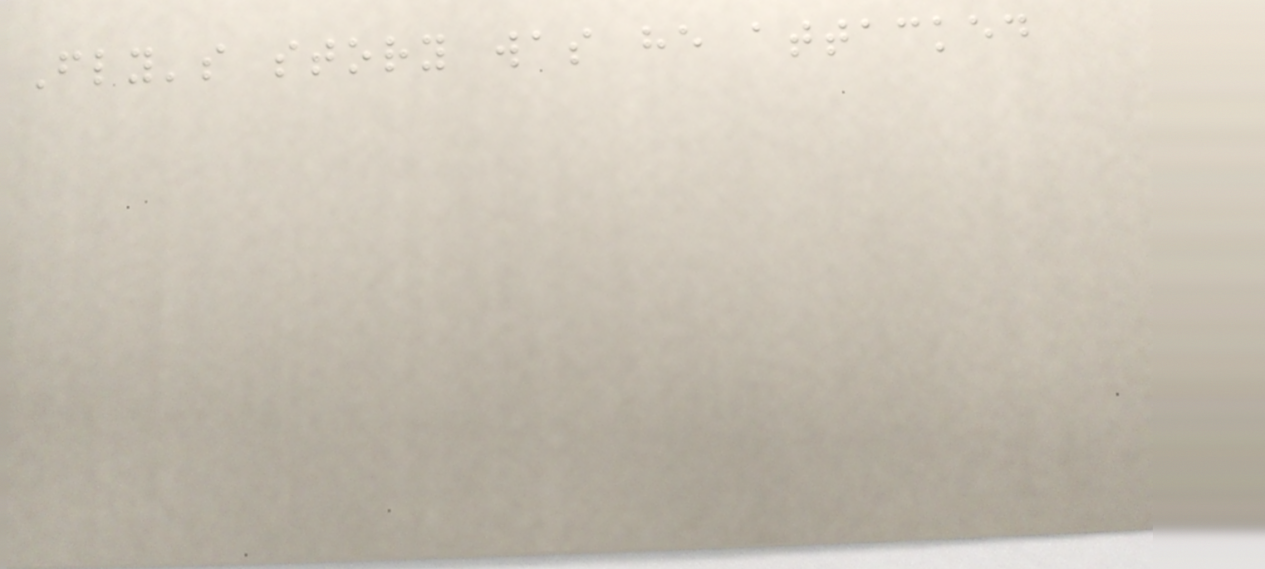Fly's story was he attacked
